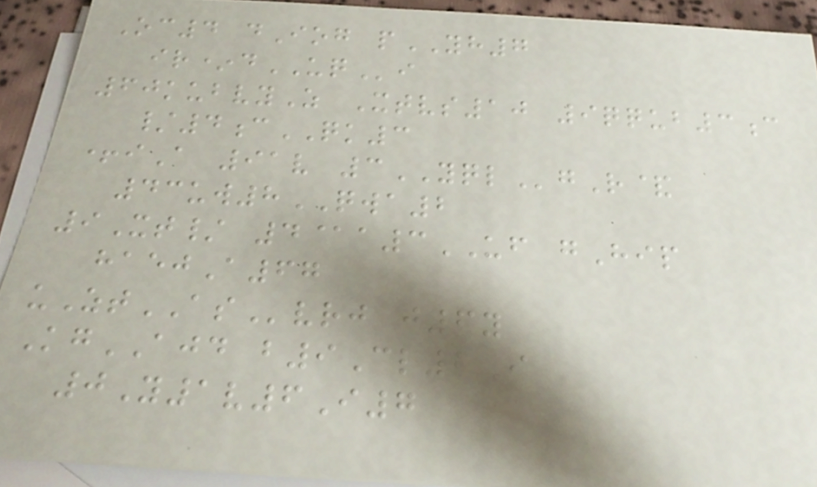Oc4 dIog pYH7
ir*dUQi
60kubvyZ Xtvs10 9qqub3c
/4cQK3
+iA 91v 3YQLgR&
43uw8QWA2
9Xt/ 4@a3UF gHip
haejA67
uZtASvrj j6y
KgAJD b9Cl2I
0Y1v6I7
